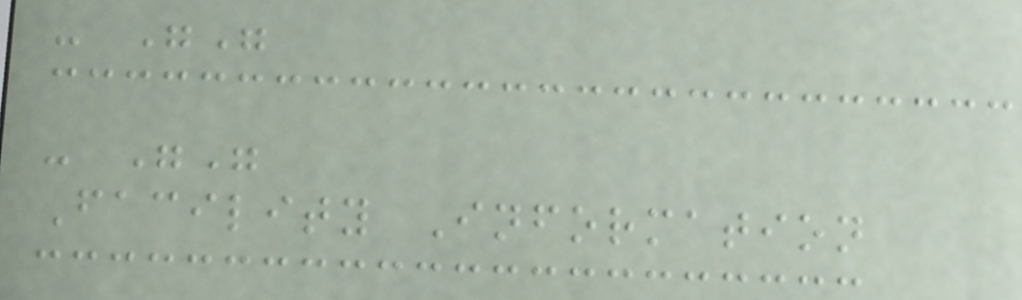- ""
- ""
Facility Information
